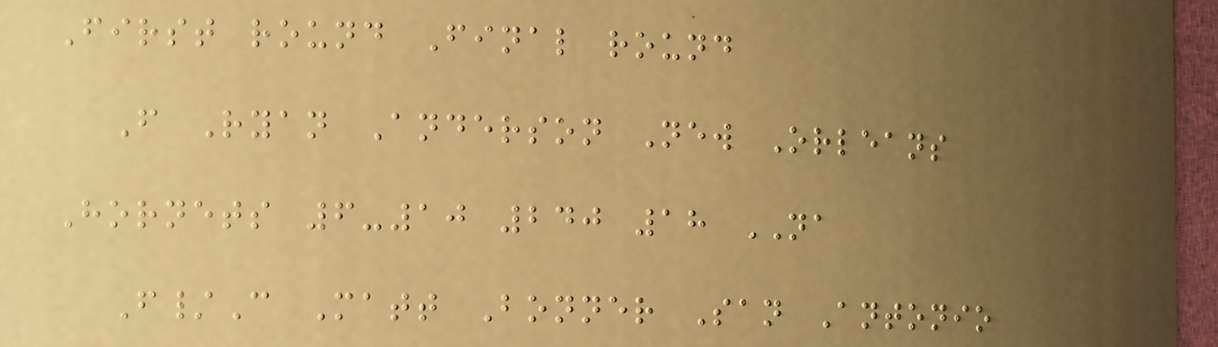First round Final round
F Ryan Anderson New Orleans
Hornets 6-10 240 18 NA
F/C Matt Bonner San Antonio
